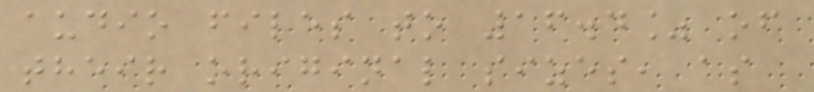audio files to 16.4% of
their original sizes, as
